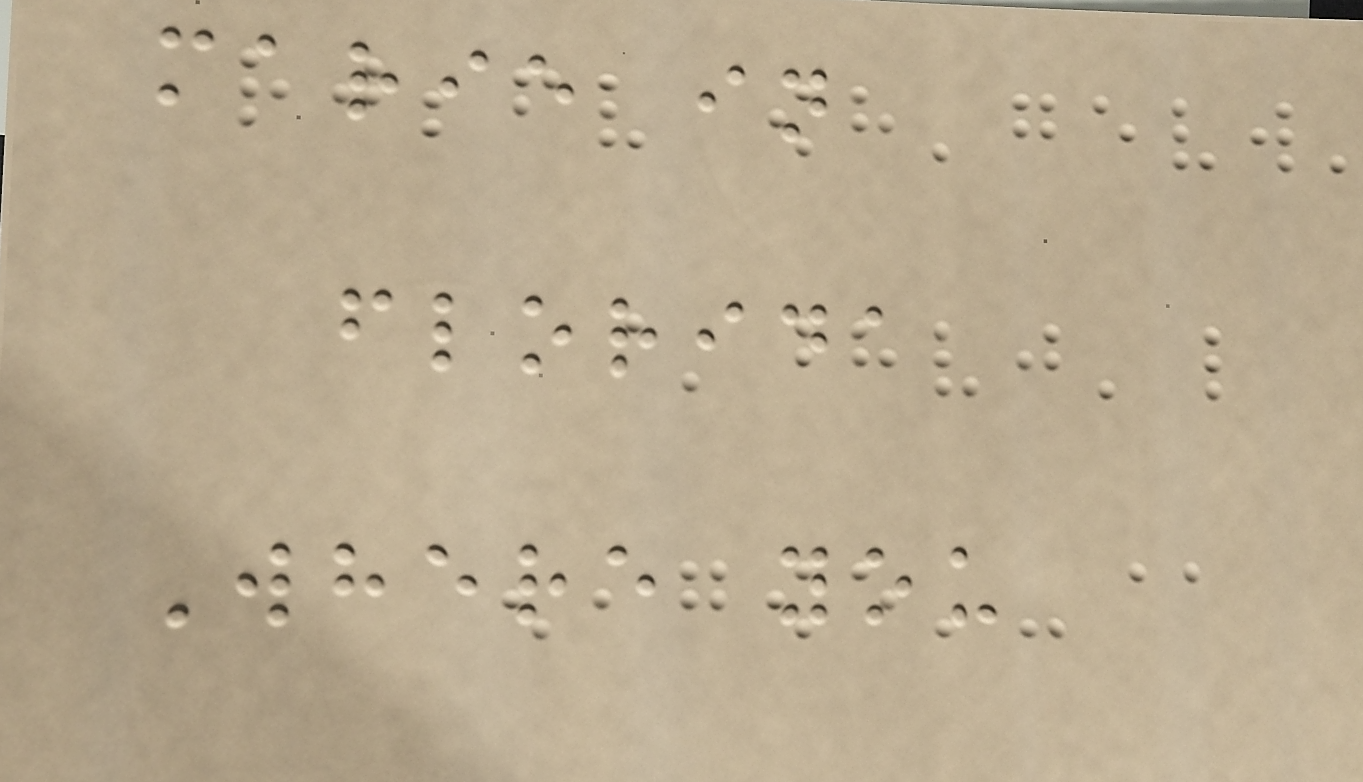marie in
florida
Where you
